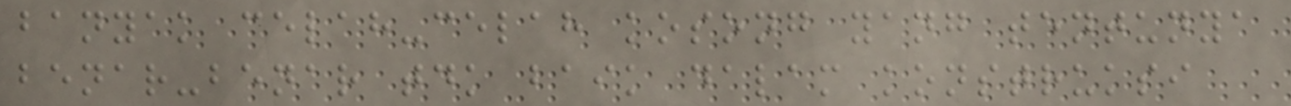banyak celah-celah kosong yang tentunya
benar-benar tdk baik dalam konstruksi
